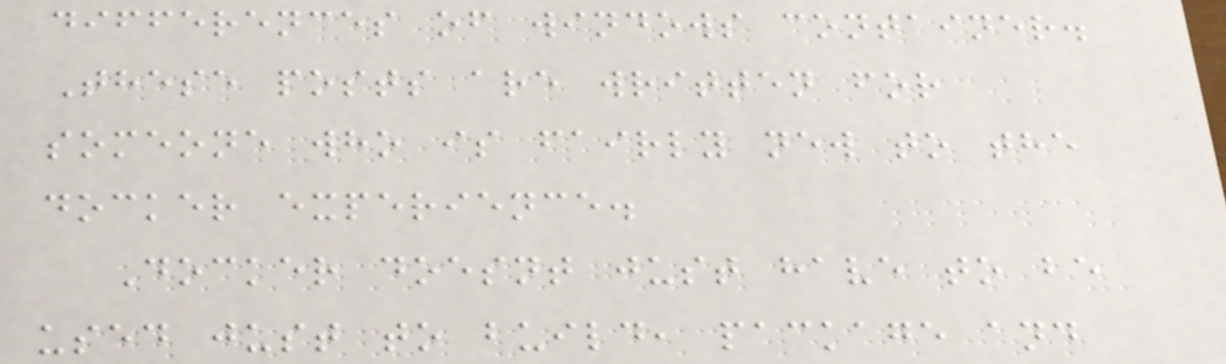differences of windows container.
These posts are written for
someone who is fairly new to the
docker experience.
Docker doesnt just have to be
used just to build, package and
